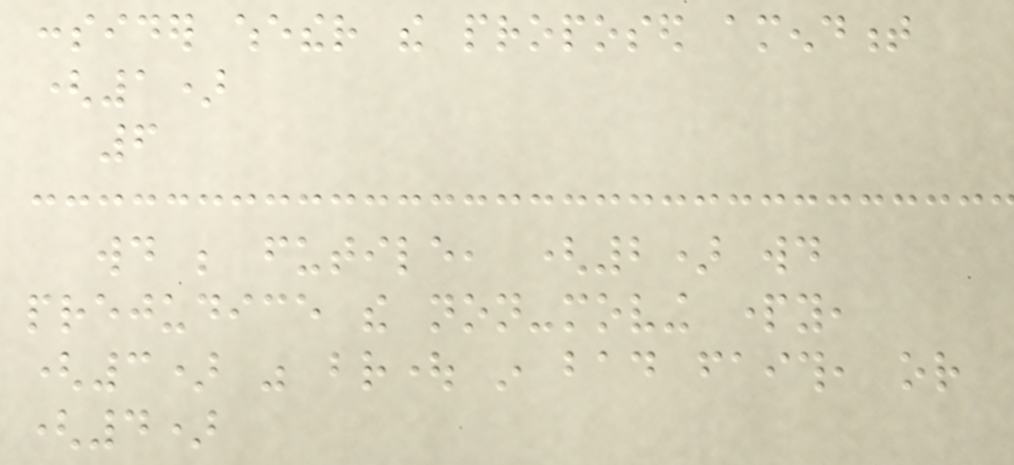consider whether the proposed amendment
(1)
6
would be futile, (2) would
prejudice the non-moving party,
(3) was brought in bad faith, or
(4)
